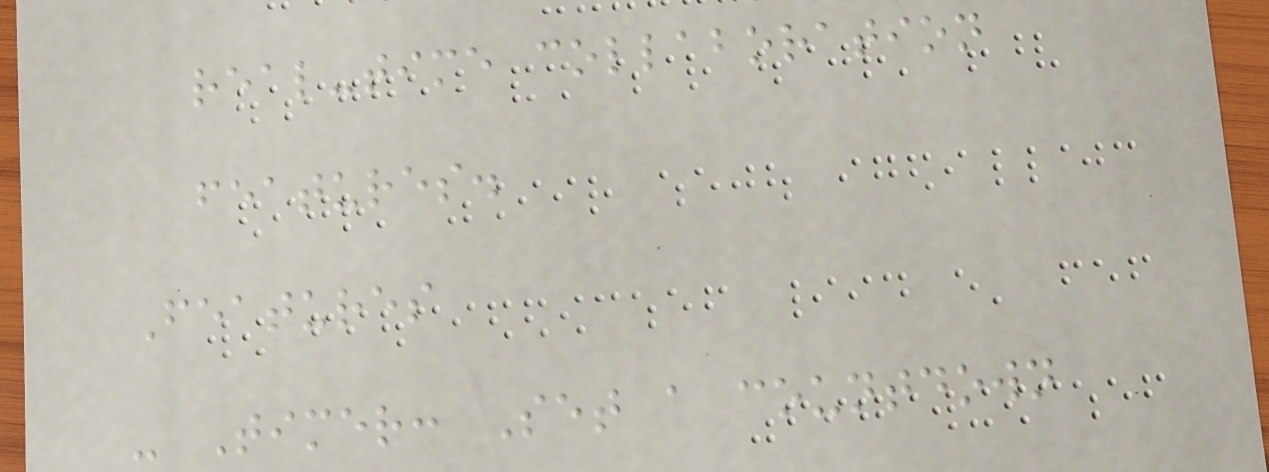real-time collaboration
features.
Features
- Timer: Set a countdown
